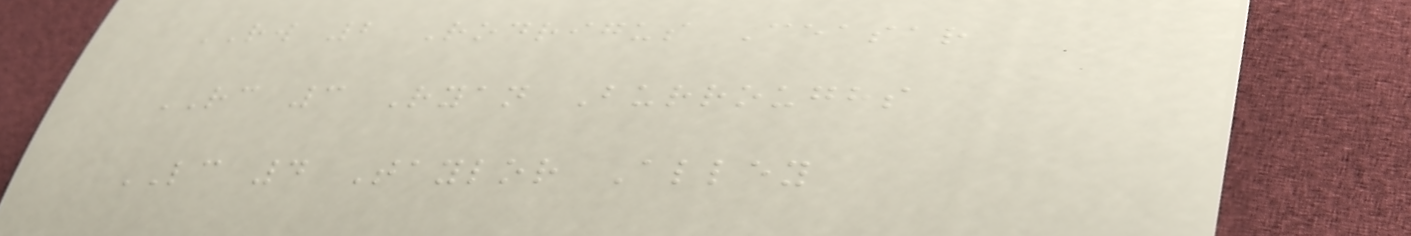RW 2 Rodrigus Ceasar
RC 3 Ryan Burroughs
LC 4 Taylor Alley
